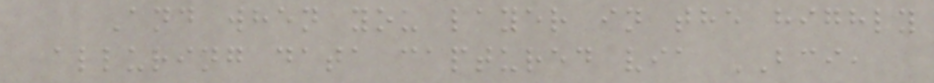And when you layer in the highly
alluring data captured via BCI,
